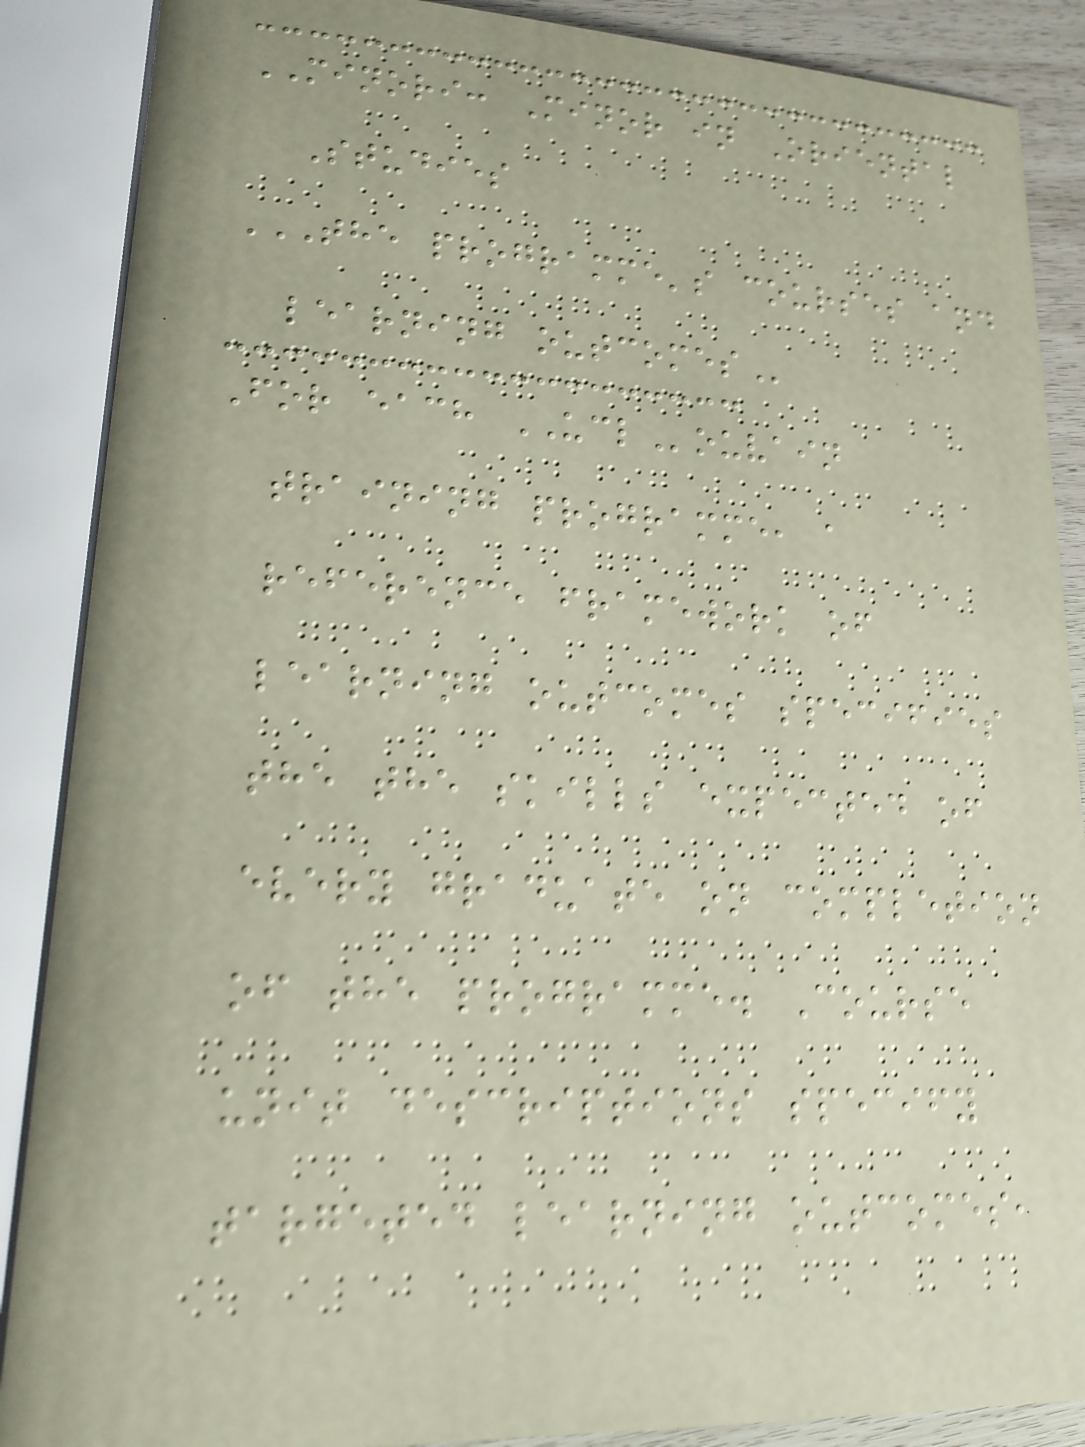MINORI: Minor in Oriental
Studies
THE PROGRAMME'S COURSES AND
LEARNING OUTCOMES
For each UCLouvain
training programme, a
reference framework of
learning outcomes specifies
the the skills expected of
every graduate on completion
of the programme. Course
unit descriptions specify
targeted learning outcomes,
